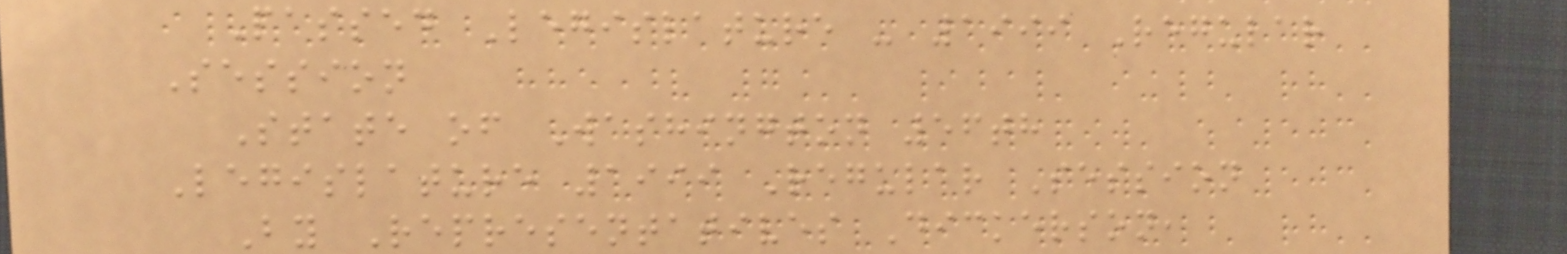Passed Legislature - 1999 Regular
Session
State of Washington 56th
Legislature 1999 Regular Session
By Representatives Dickerson,
